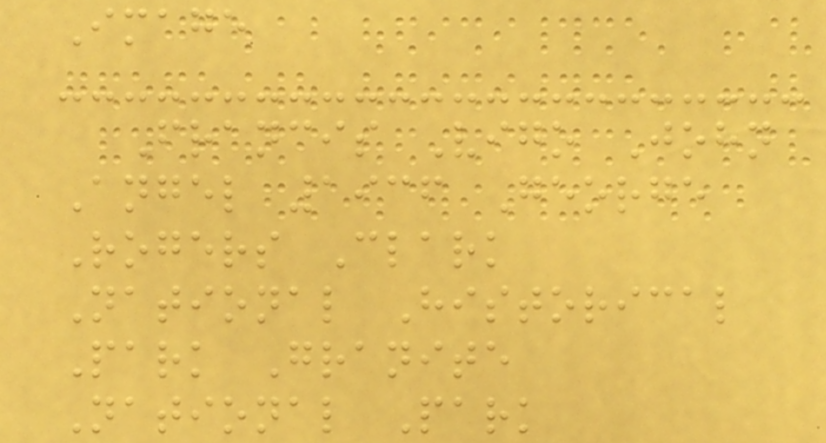Image
Francis Vigo John
Angel 1936 George
Rogers Clark
National Historical
Park Granite
National Park
